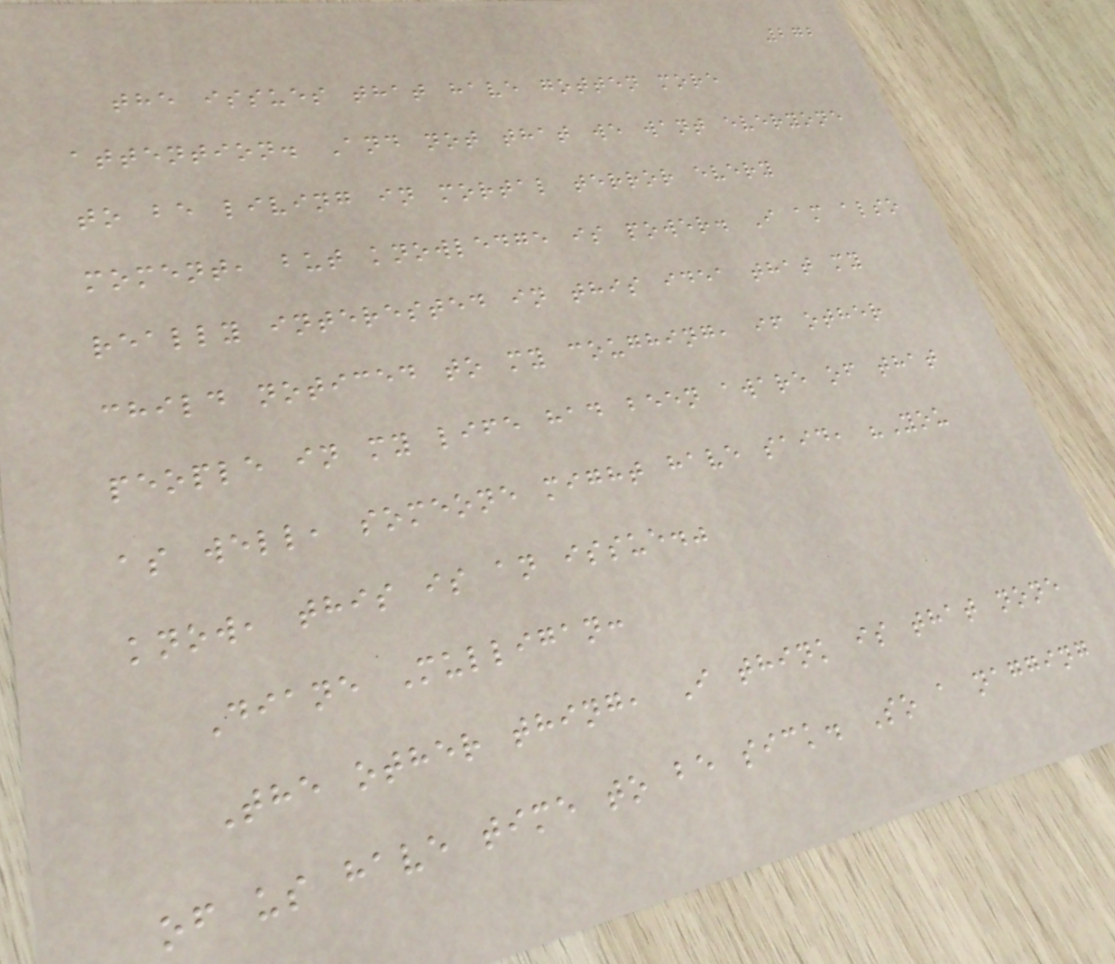272
the issues that have gotten more
attention. And not that we want everyone
to be living in mortal terror every
moment, but knowledge is power. I am also
really interested in this idea that my
child noticed to my coughing, if other
people in my life had been aware of that
as well, someone might have said, "You
know, this is an issue."
Diane Mulligan:
The other thing, I think is that none
of us have time to be sick. So a nagging
